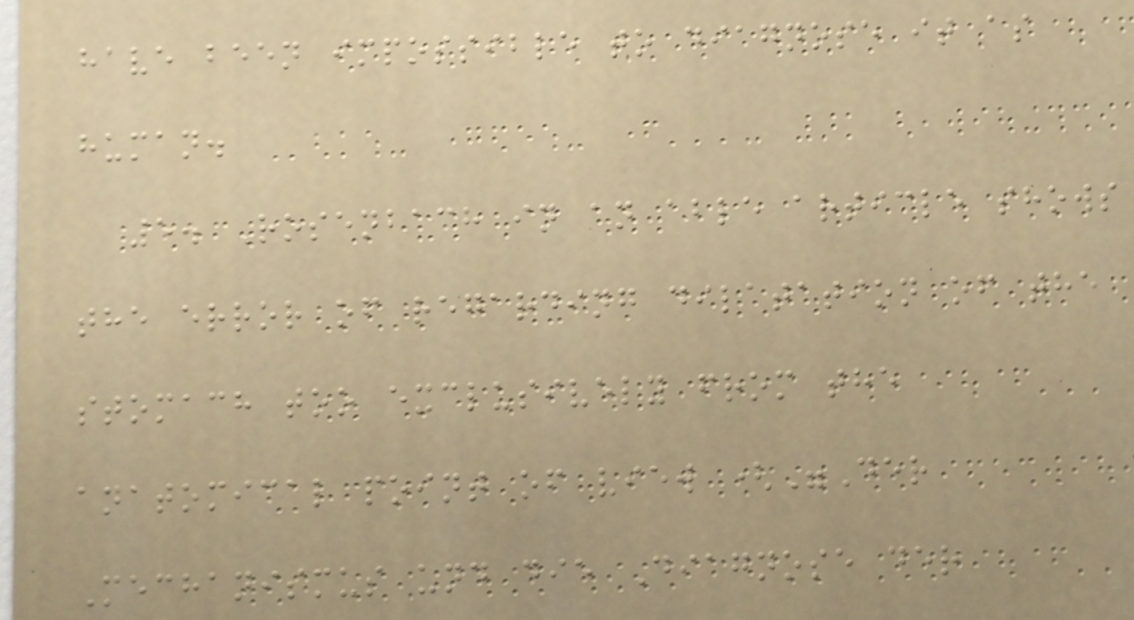have been impossible to diagnose it as
human.
5. Rosenbach in an able article shows
the error of regarding dilatation of the
stomach too exclusively from the
anatomical point of view ("Der
Mechanismus und die Diagnose der
